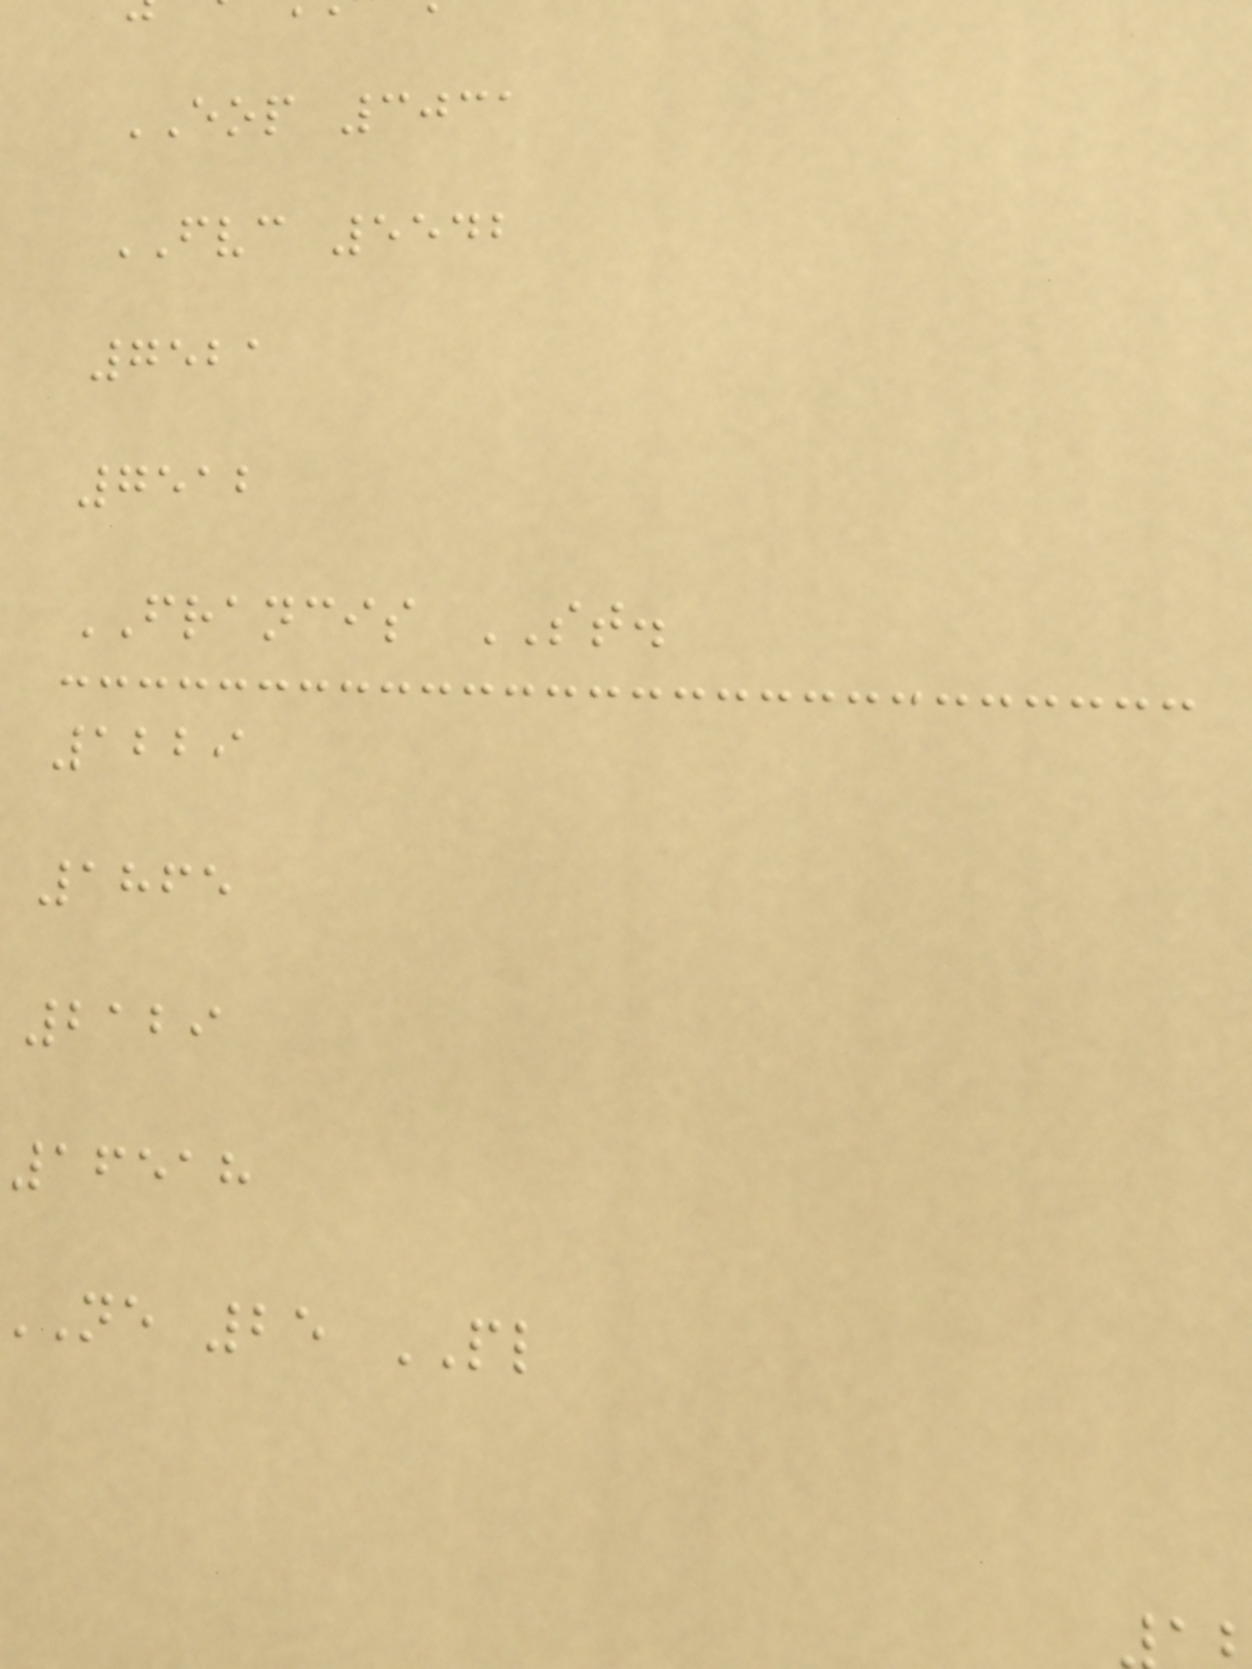EOP 3031
FVC 5542
7521
7512
FRANCIS ST.
1229
1865
2129
16518
ne 25 PL
